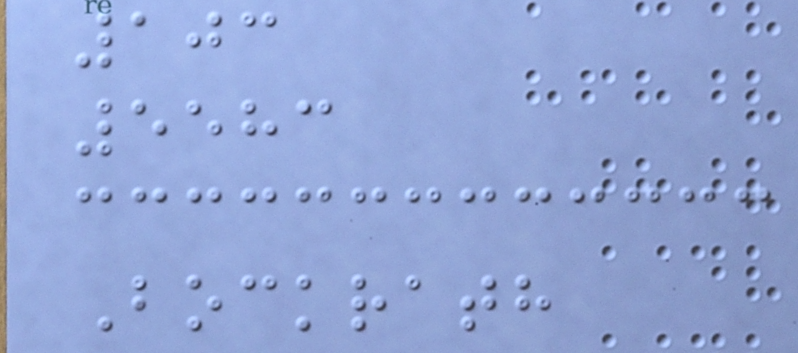103
5583
Bockrath
